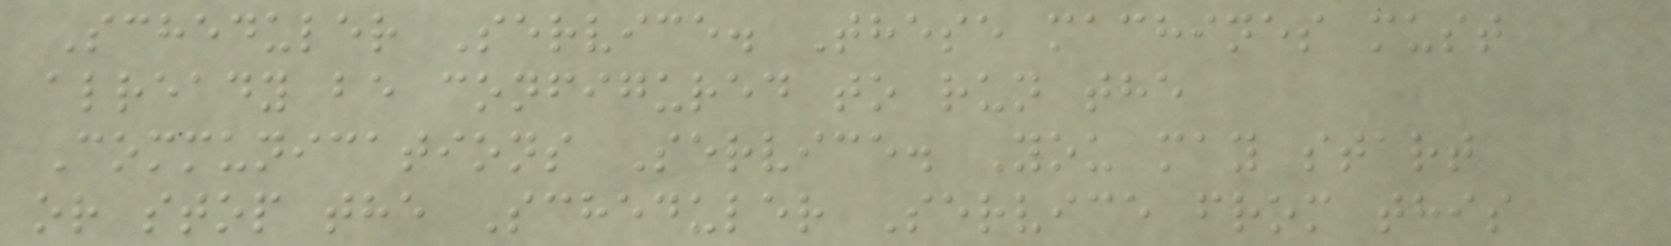Scheduler Service. These machines must
already be configured to run the
Communications Service. You may start
or stop the Scheduler Service from this
